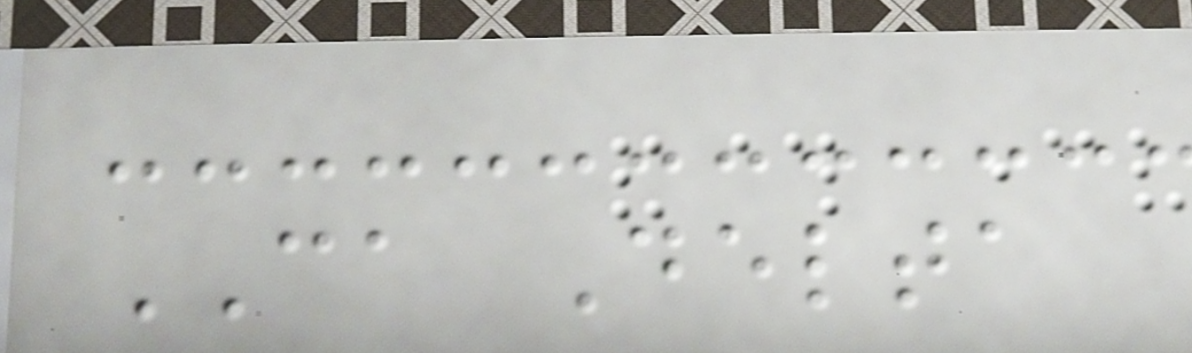CA Delta
